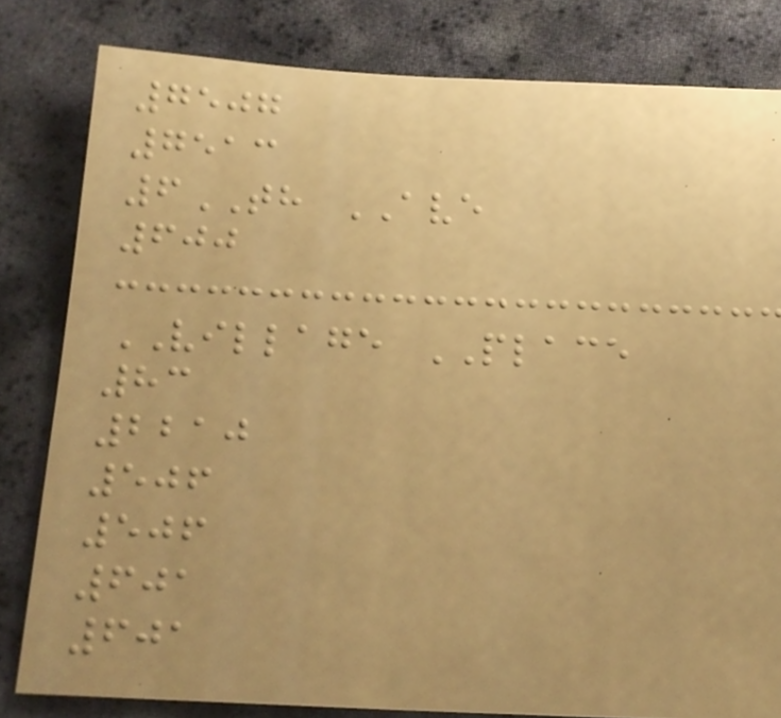7507
7513
6TH AVE
600
VILLAGE PLACE
83
2210
506
506
601
601
